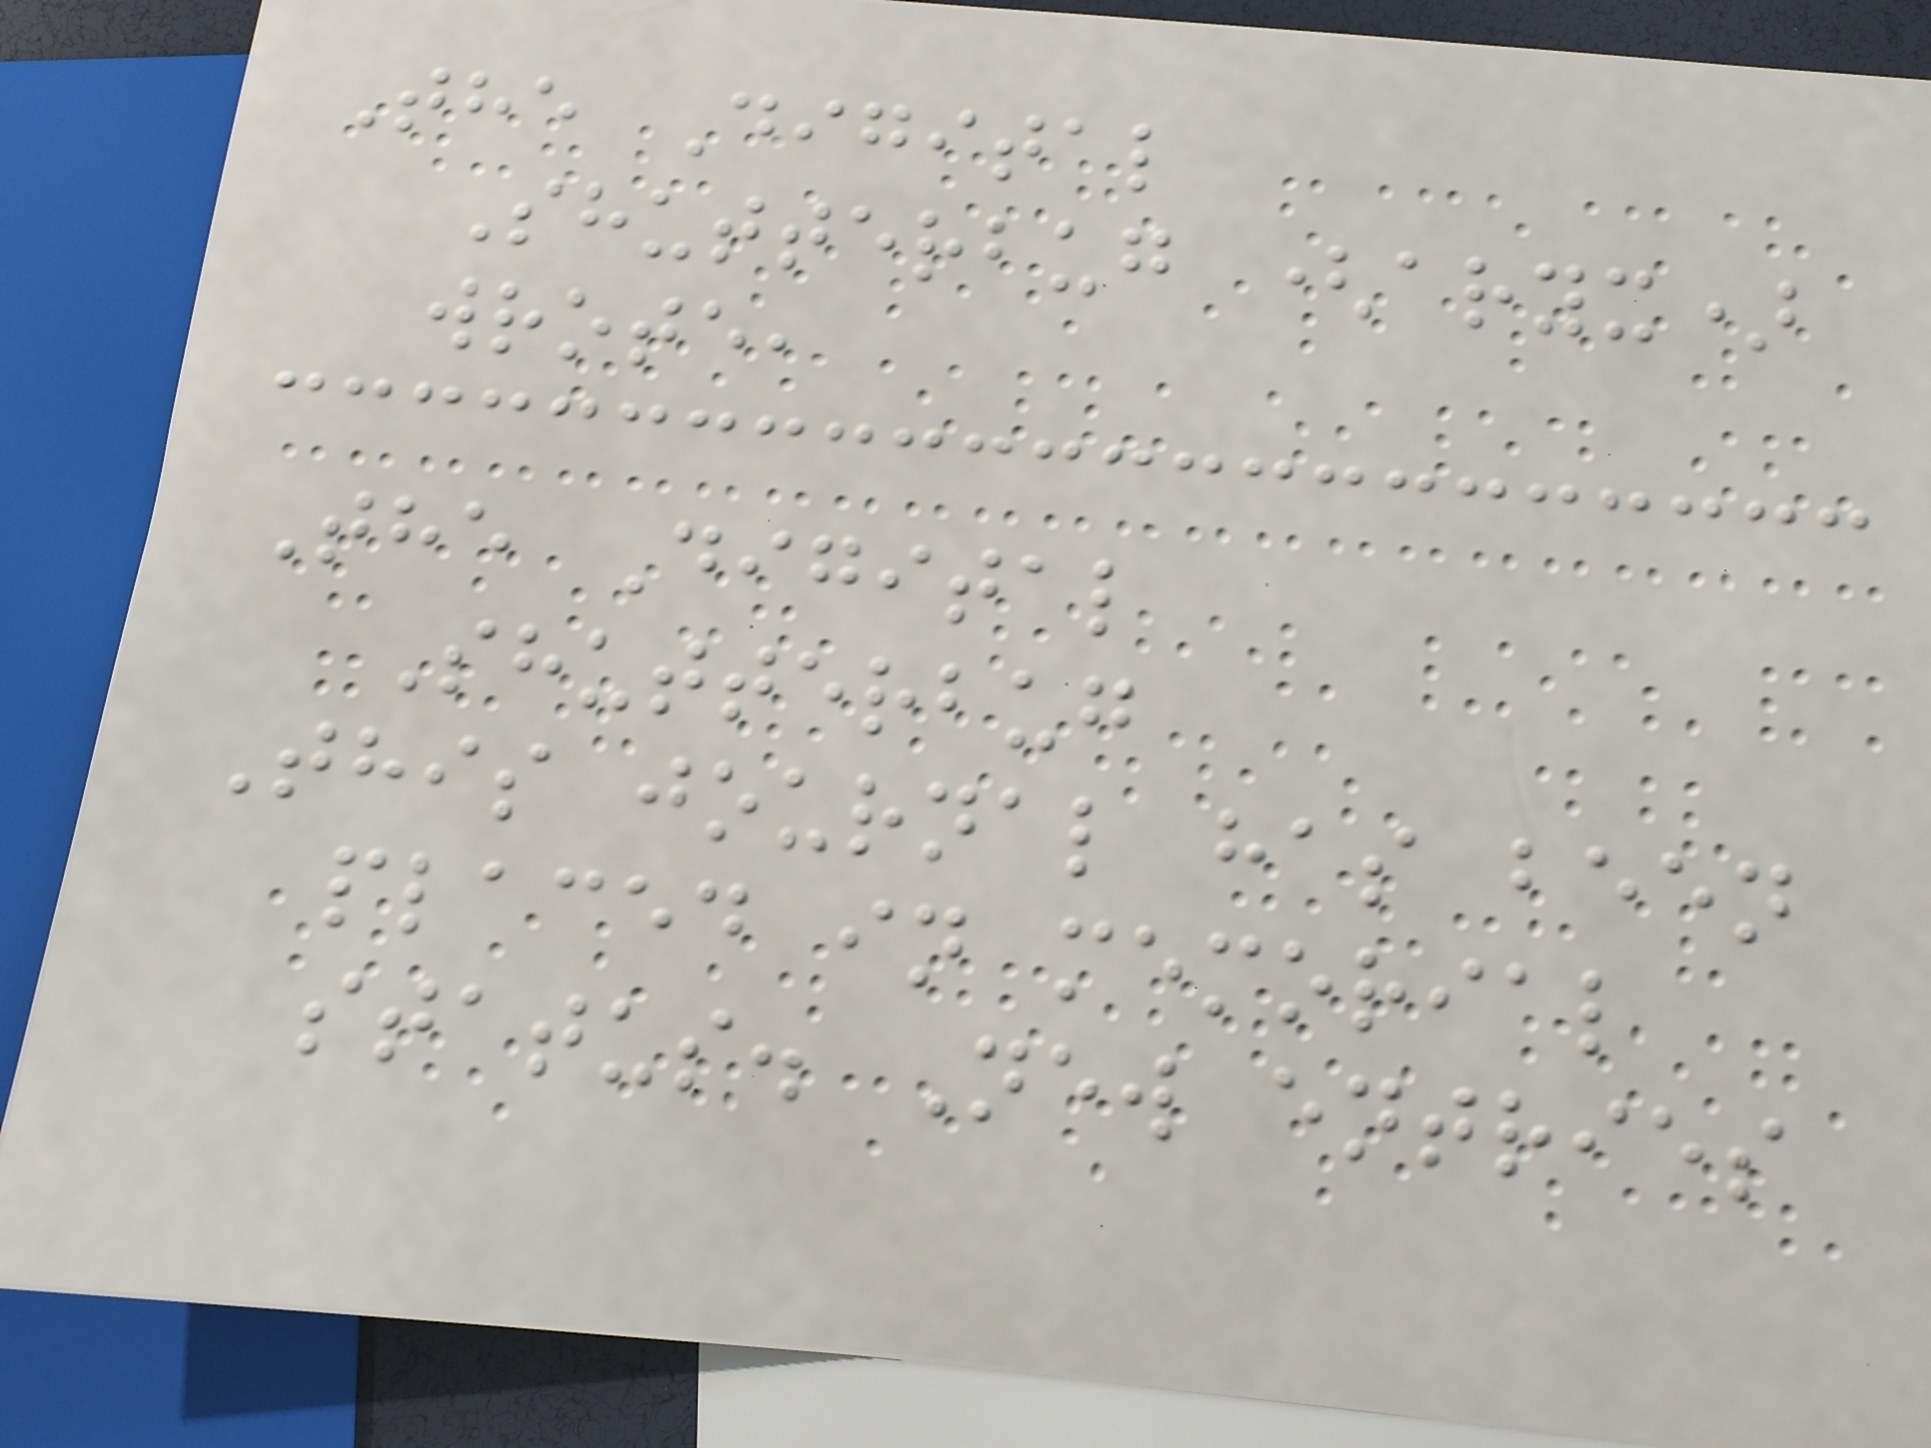The Digital
Shutterbug (aryx)
wrote,
The Digital
Shutterbug
This journal has been
placed in memorial
status. New entries
